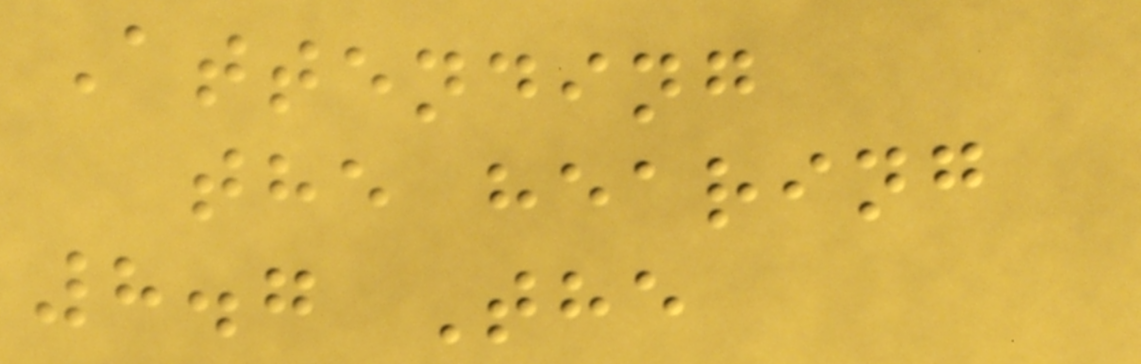Attending
the hearing
8.7 The
